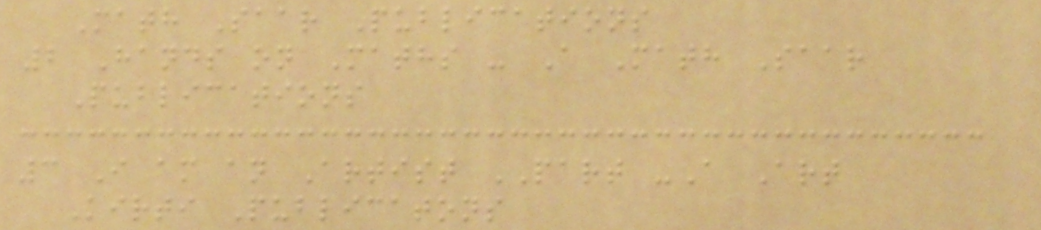Math Saar Publications
2 Hands on Maths - A Math Saar
Publications
3 I am an Artist PART -A Art
Kirti Publicatons
